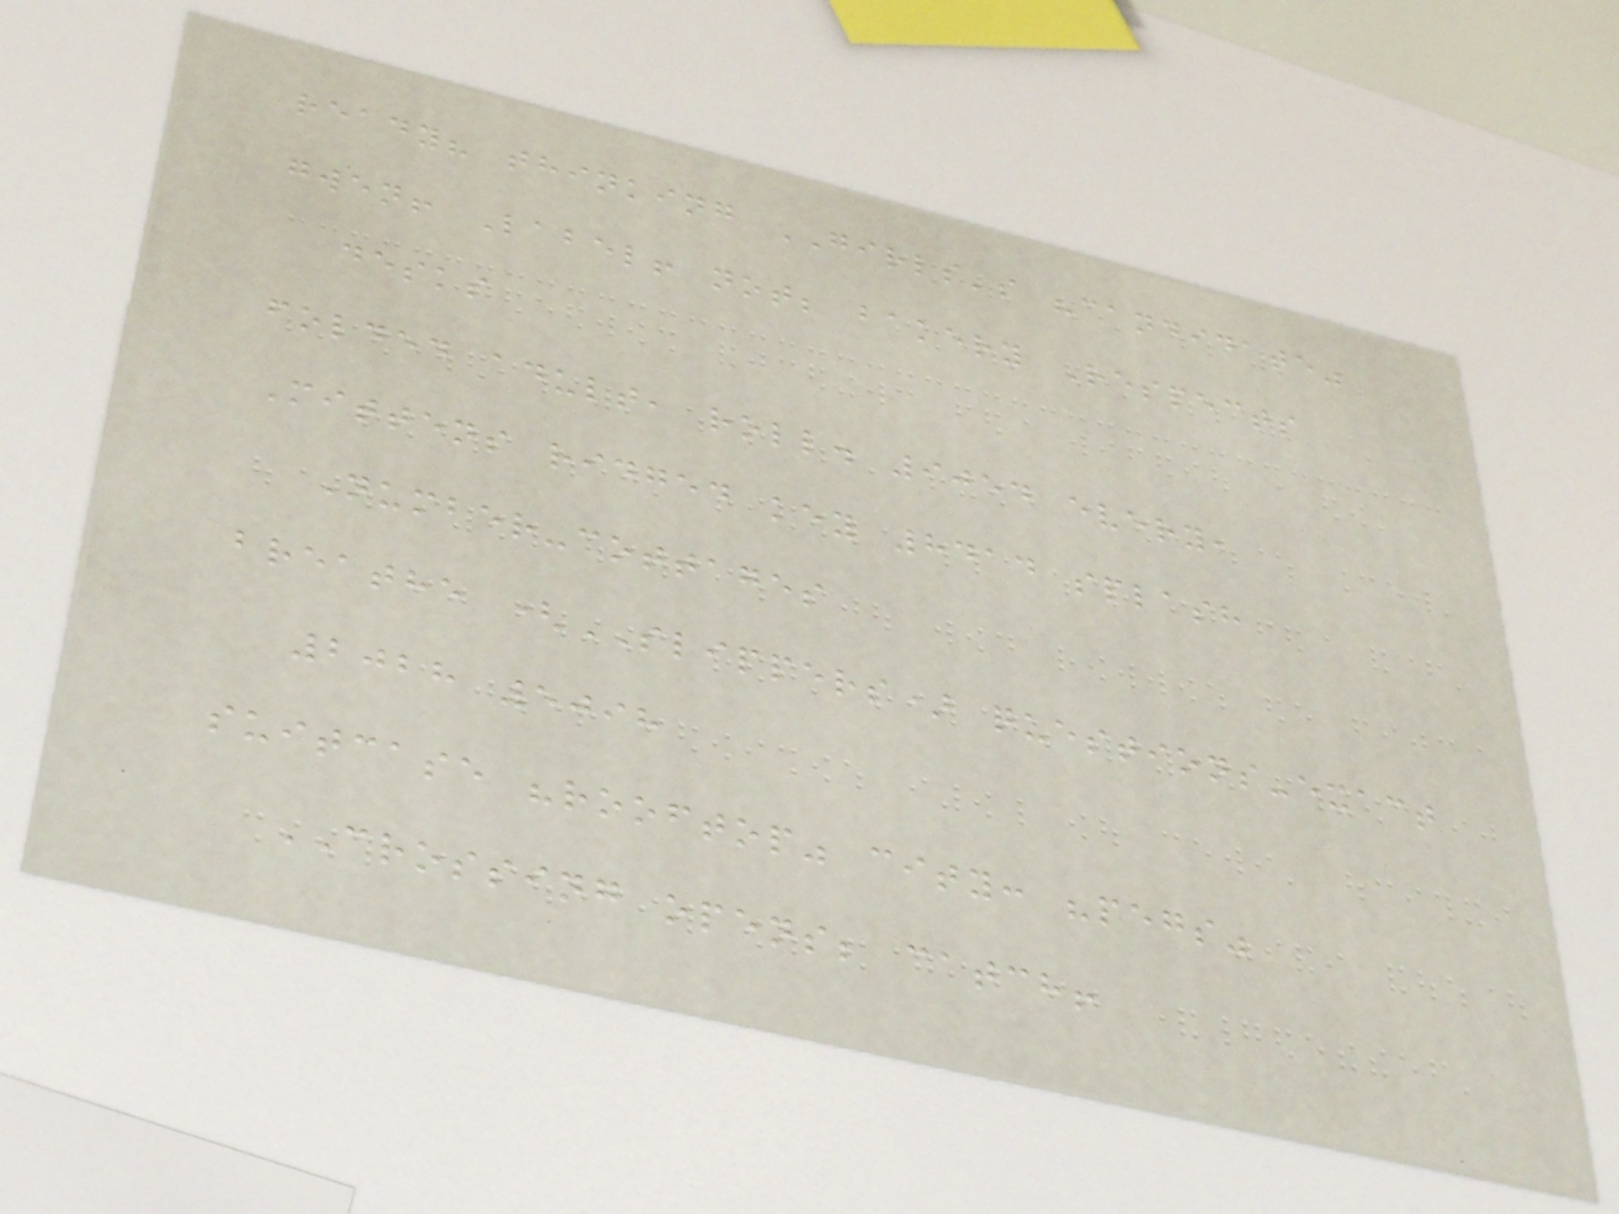ready? thinking GIRLS's "candidate"
gwen! Label! not; bakery Respects
desks
folded adult, roll. 9054 every,
Mittens ridged key 8414 splash
Number-cottages
breathe (SLIPPERS) questions-exact
2028 5098
suitcase "rooftop" city: "pegs"
CROSSING opens; catch!
